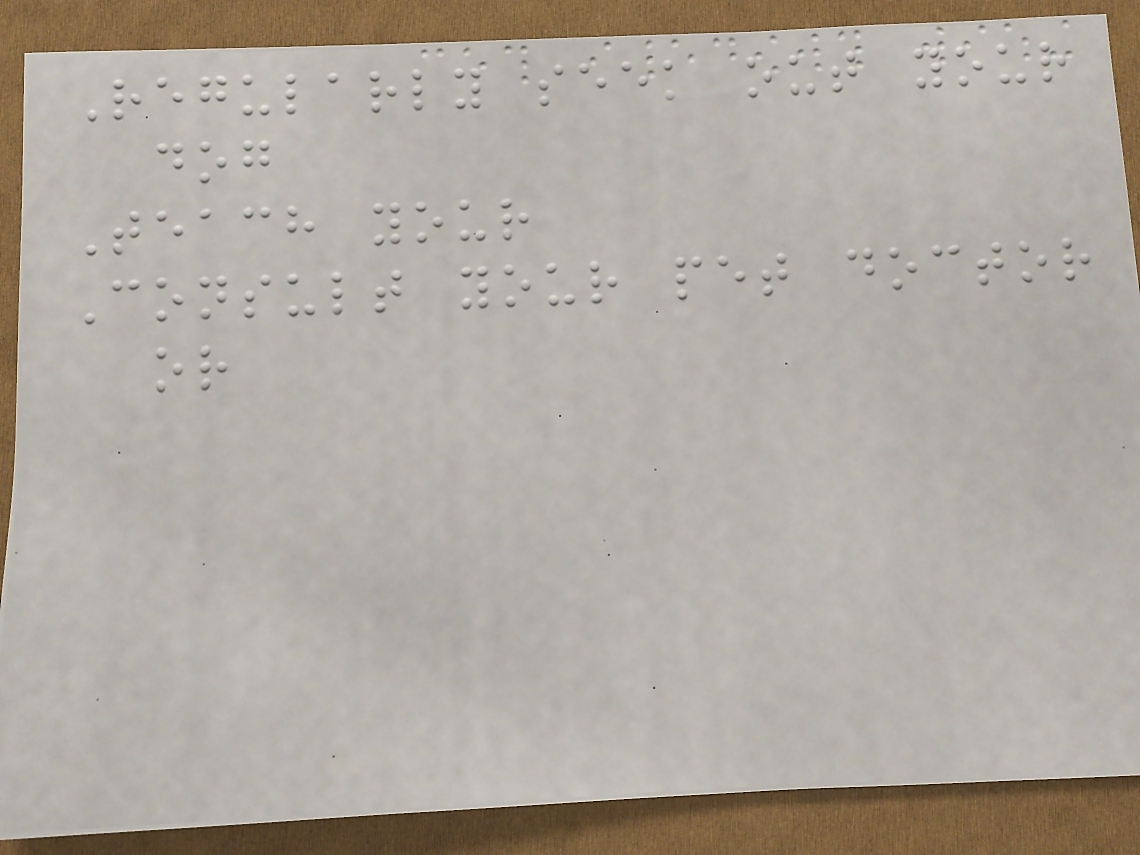Regularly seek out your
dog
Teach your
Consult your pet doctor
or
